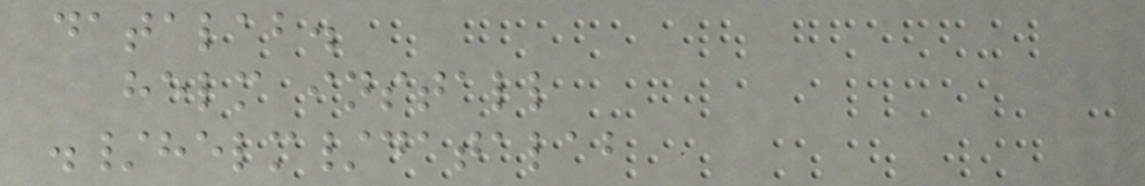datalab.
helm install
./helm/datalab
